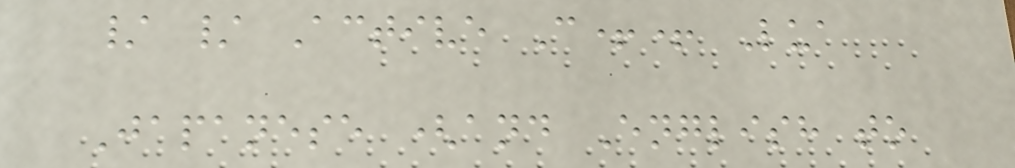/ / Active C++ Lua
Japanese (and English to
